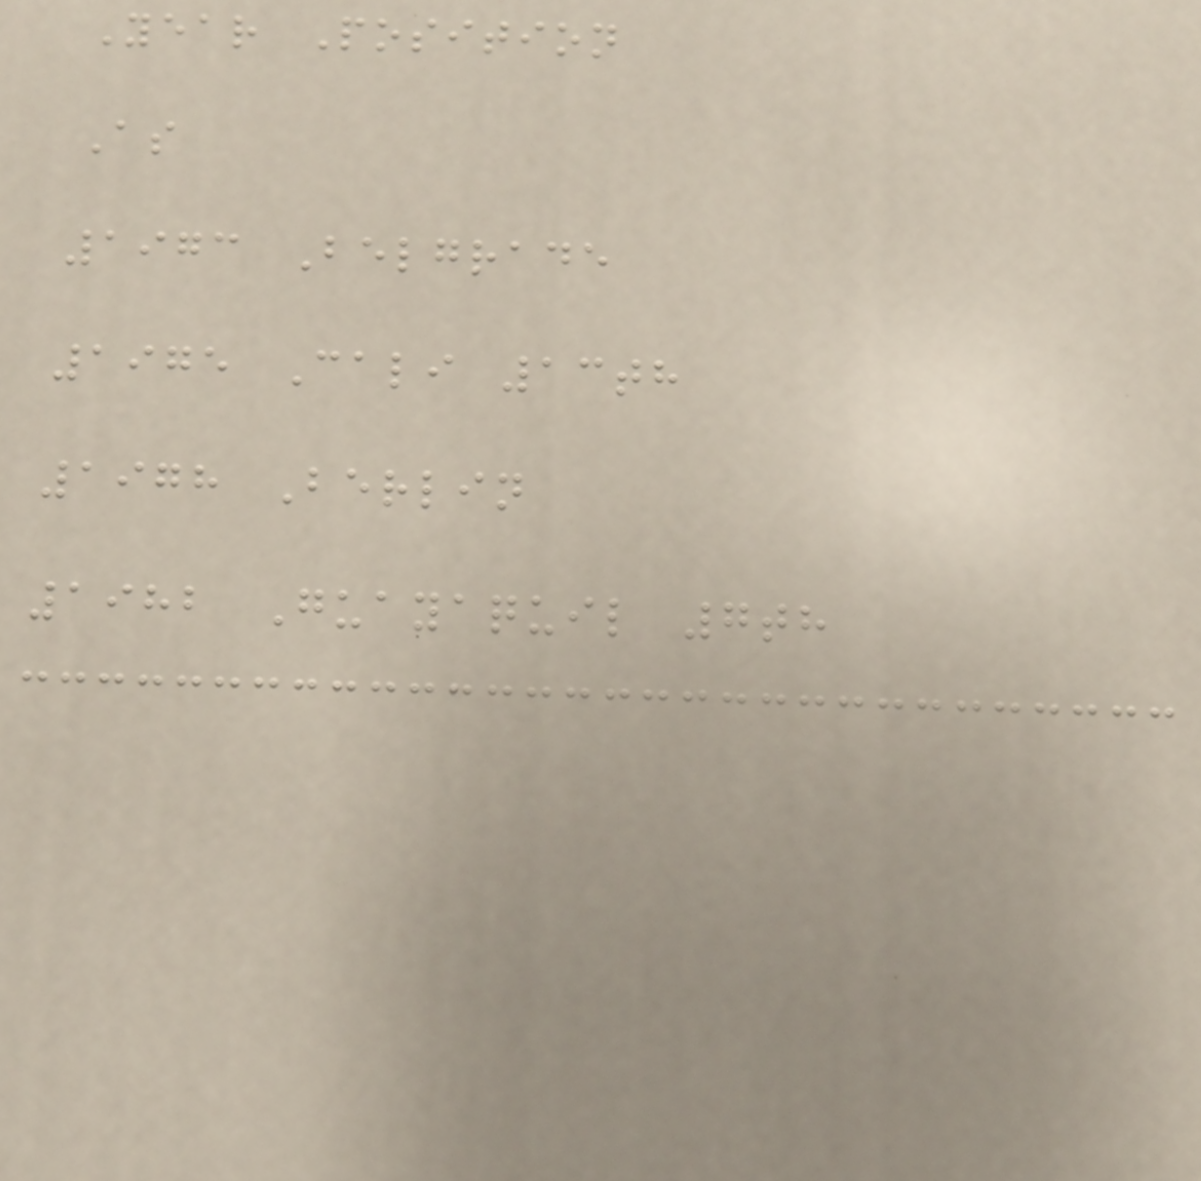Year Position
As
1973 Belgrade
1975 Cali 13th
1978 Berlin
1982 Guayaquil 7th
